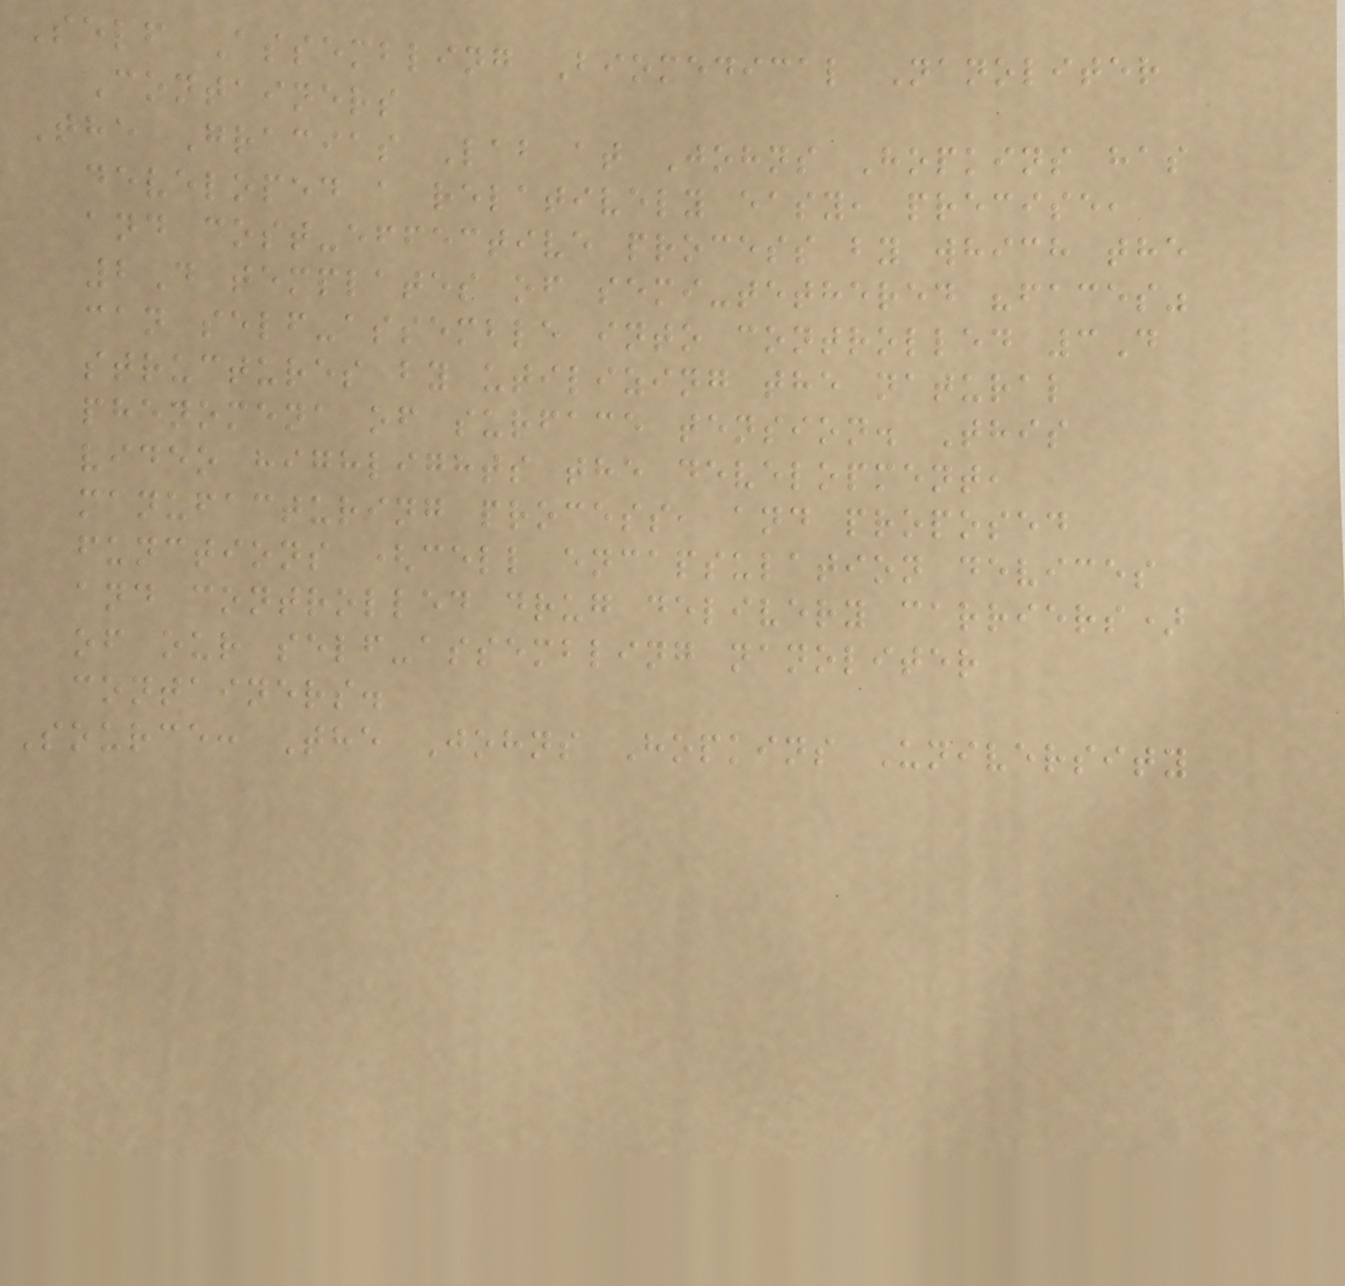Self Assembling Biomedical Nanoliter
Containers
The Gracias Lab at Johns Hopkins has
developed a relatively easy, precise,
and cost-effective process by which the
2D templates of semi-tethered "faces"
can self-assemble into controlled 3D
structures by utilizing the natural
phenomena of surface tension. This
video highlights the development,
manufacturing process, and proposed
functions (cell encapsulation devices
and controlled drug delivery carriers)
of our self-assembling nanoliter
containers.
Source: The Johns Hopkins University
